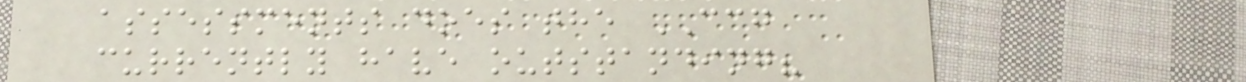assessments does the CCG
currently have outstanding?
